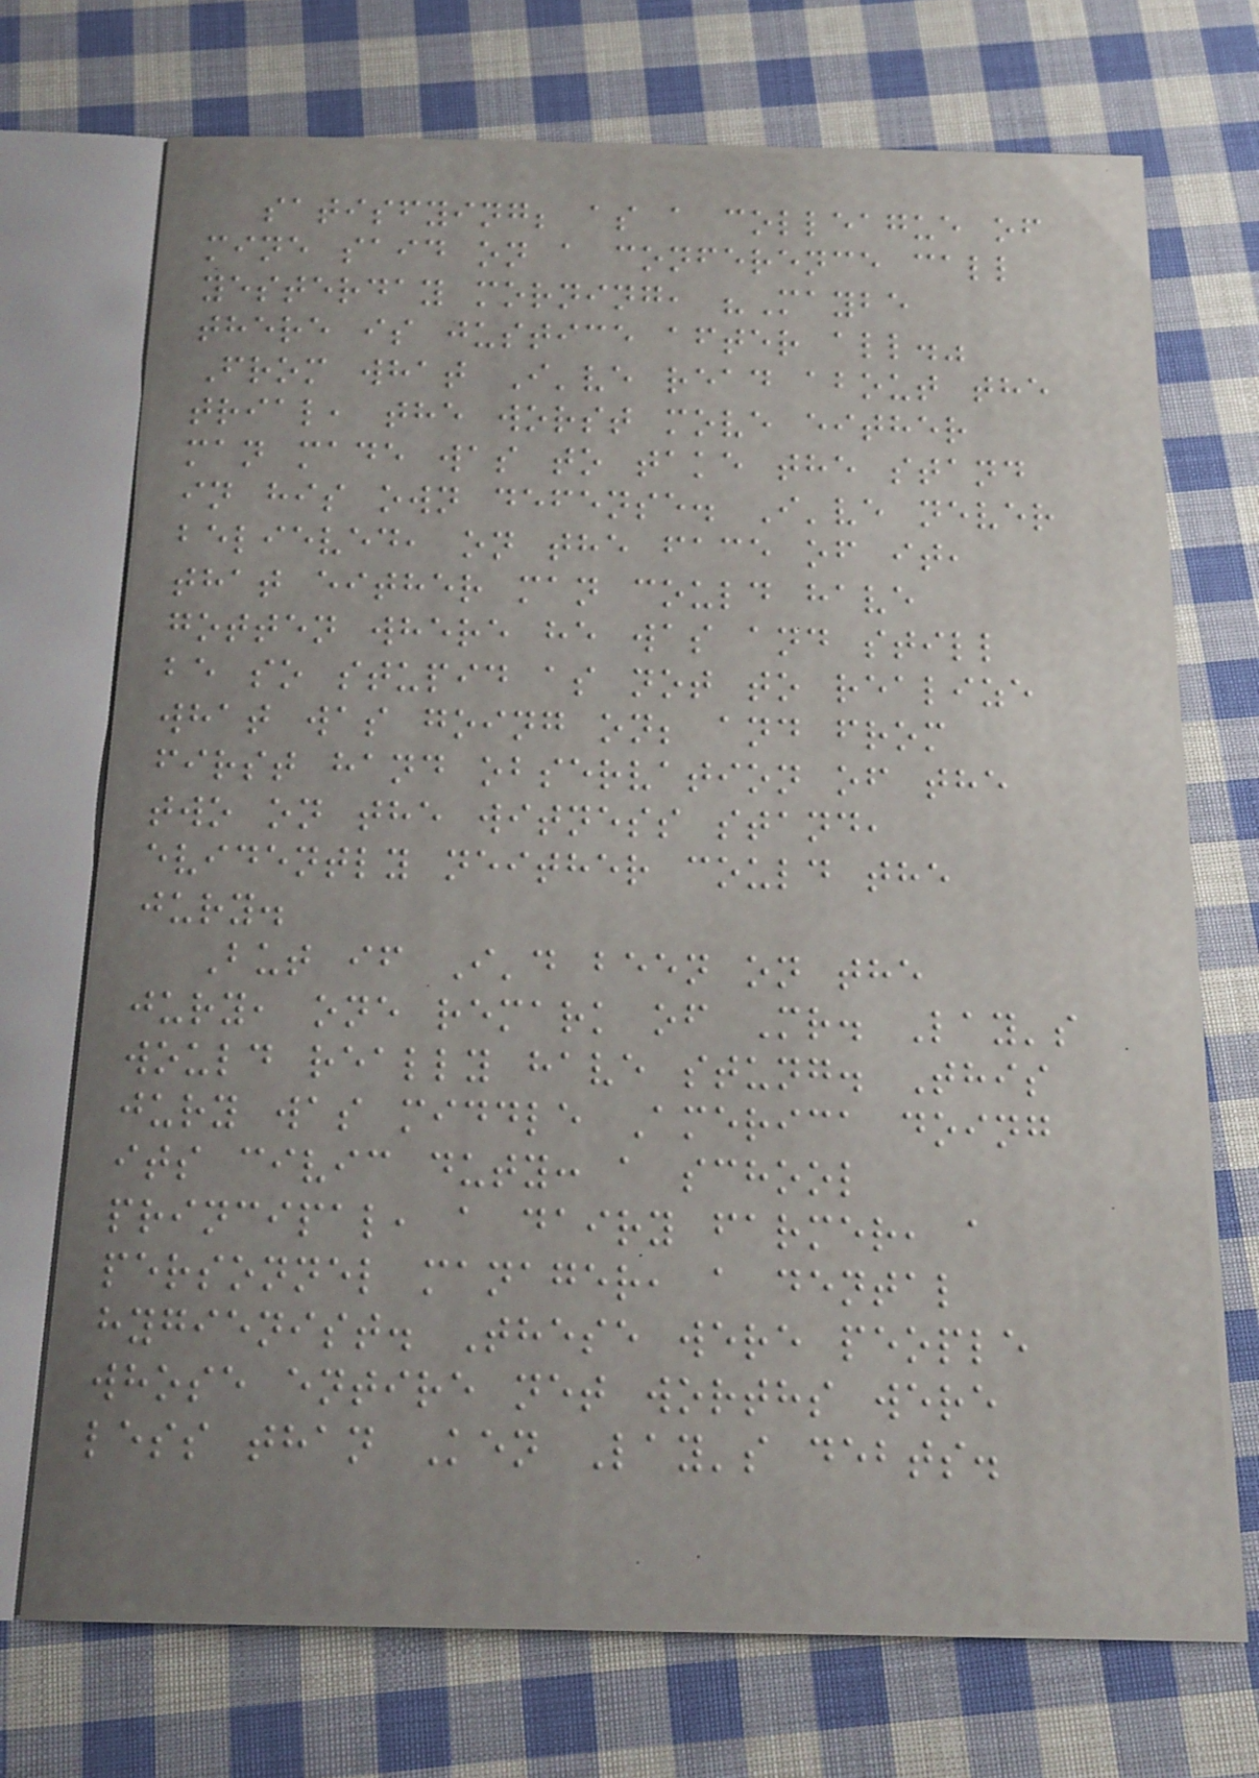satisfying; as a colleague of
mine said on a conference call
yesterday morning, "Maybe
there is justice after all."
From what I've read about the
trial, the worst move either
man made was to take the stand
in his own defense. I've never
believed, on the face of it,
that either man could have
gotten where he was and still
be so stupid as not to realize
what was going on; and from
first hand observation of the
two on the witness stand,
evidently neither could the
jury.
But if I'd been on the
jury, one remark of Mr. Lay's
would really have stung. This
jury was middle America doing
its civic duty: a school
principal, a dairy farmer, a
personnel manager, a dental
hygienist. These were people
whose entire net worths were
less than Ken Lay's debts.
